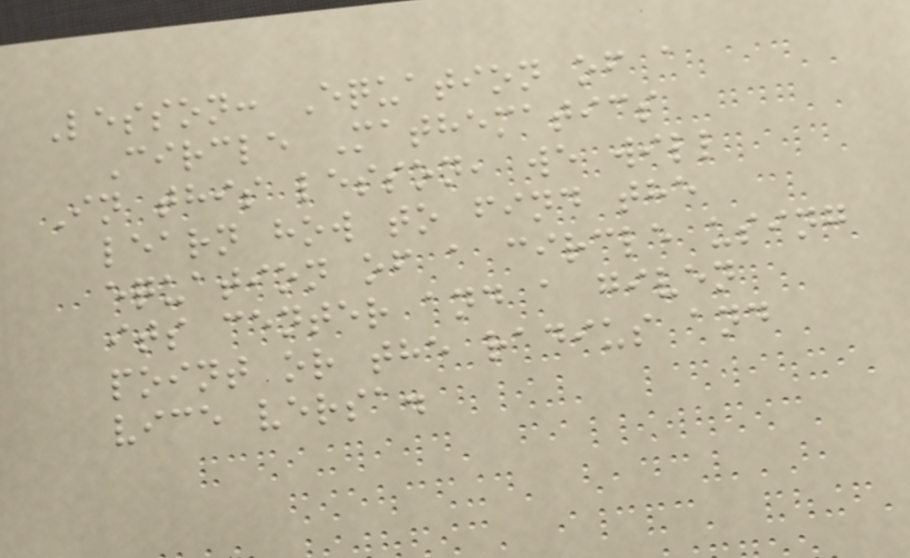Lesson: Equation of a
Circle Mathematics
In this lesson, we will
learn how to find the
equation of a circle using
its center and a given
point or the radius and
vice versa.
